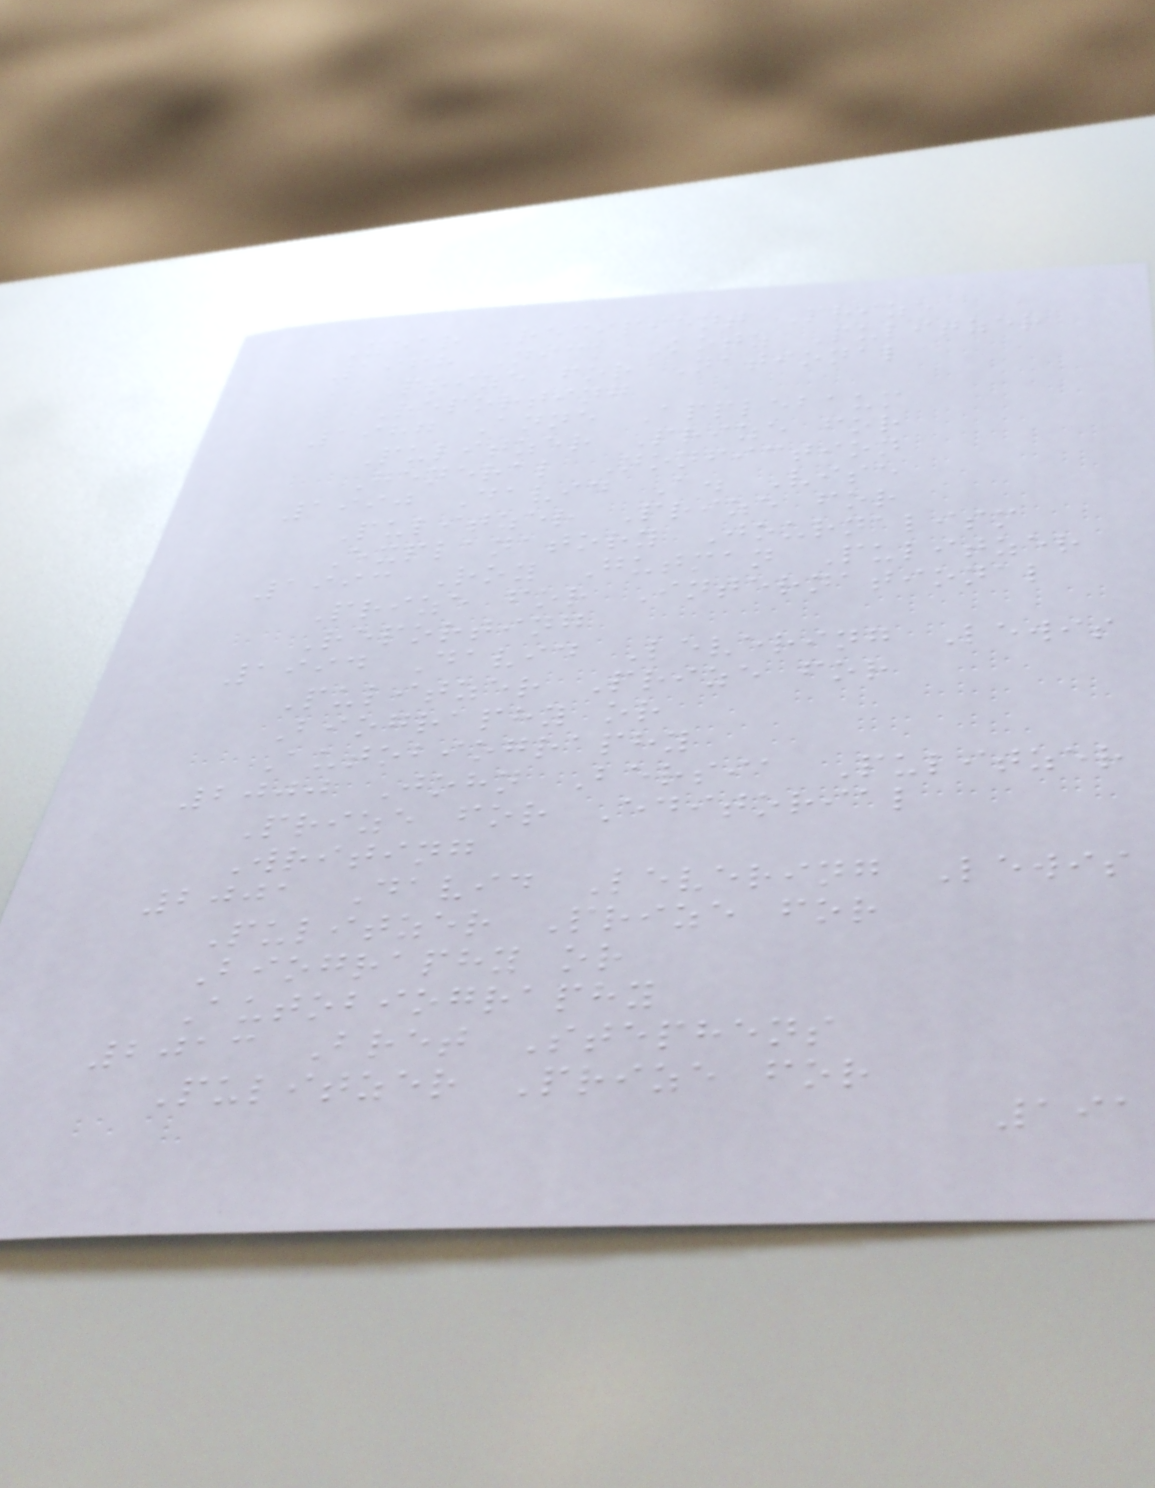Year Recipient Prize
1968 Nick Kotz Pulitzer
Prize for National
Reporting
1987 Anne Applebaum
Pulitzer Prize for
General Nonfiction
1990 David A. Vise
Pulitzer Prize for
Explanatory Journalism
1993 Roy Gutman Pulitzer
Prize for International
Reporting
1994 David Levering Lewis
Pulitzer Prize for
Biography or
Autobiography
2000 John Bersia Pulitzer
Prize for Editorial
Writing
2001 David Levering Lewis
Pulitzer Prize for
Biography or
Autobiography
2013 Bret Stephens
Pulitzer Prize for
191
